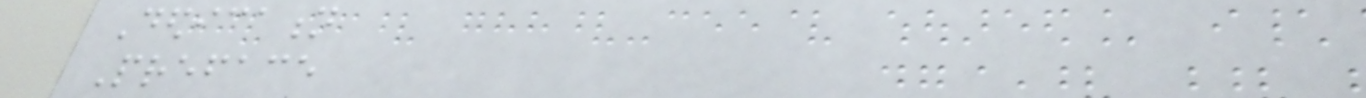Dedication
Preface
